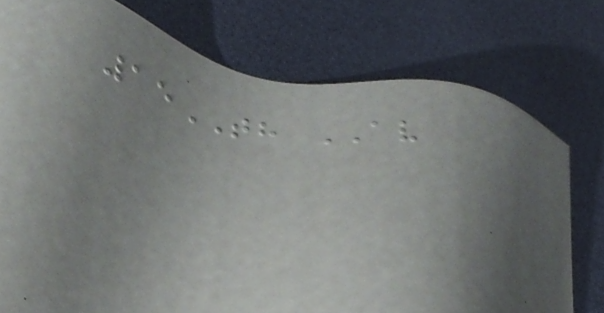15TH AV
